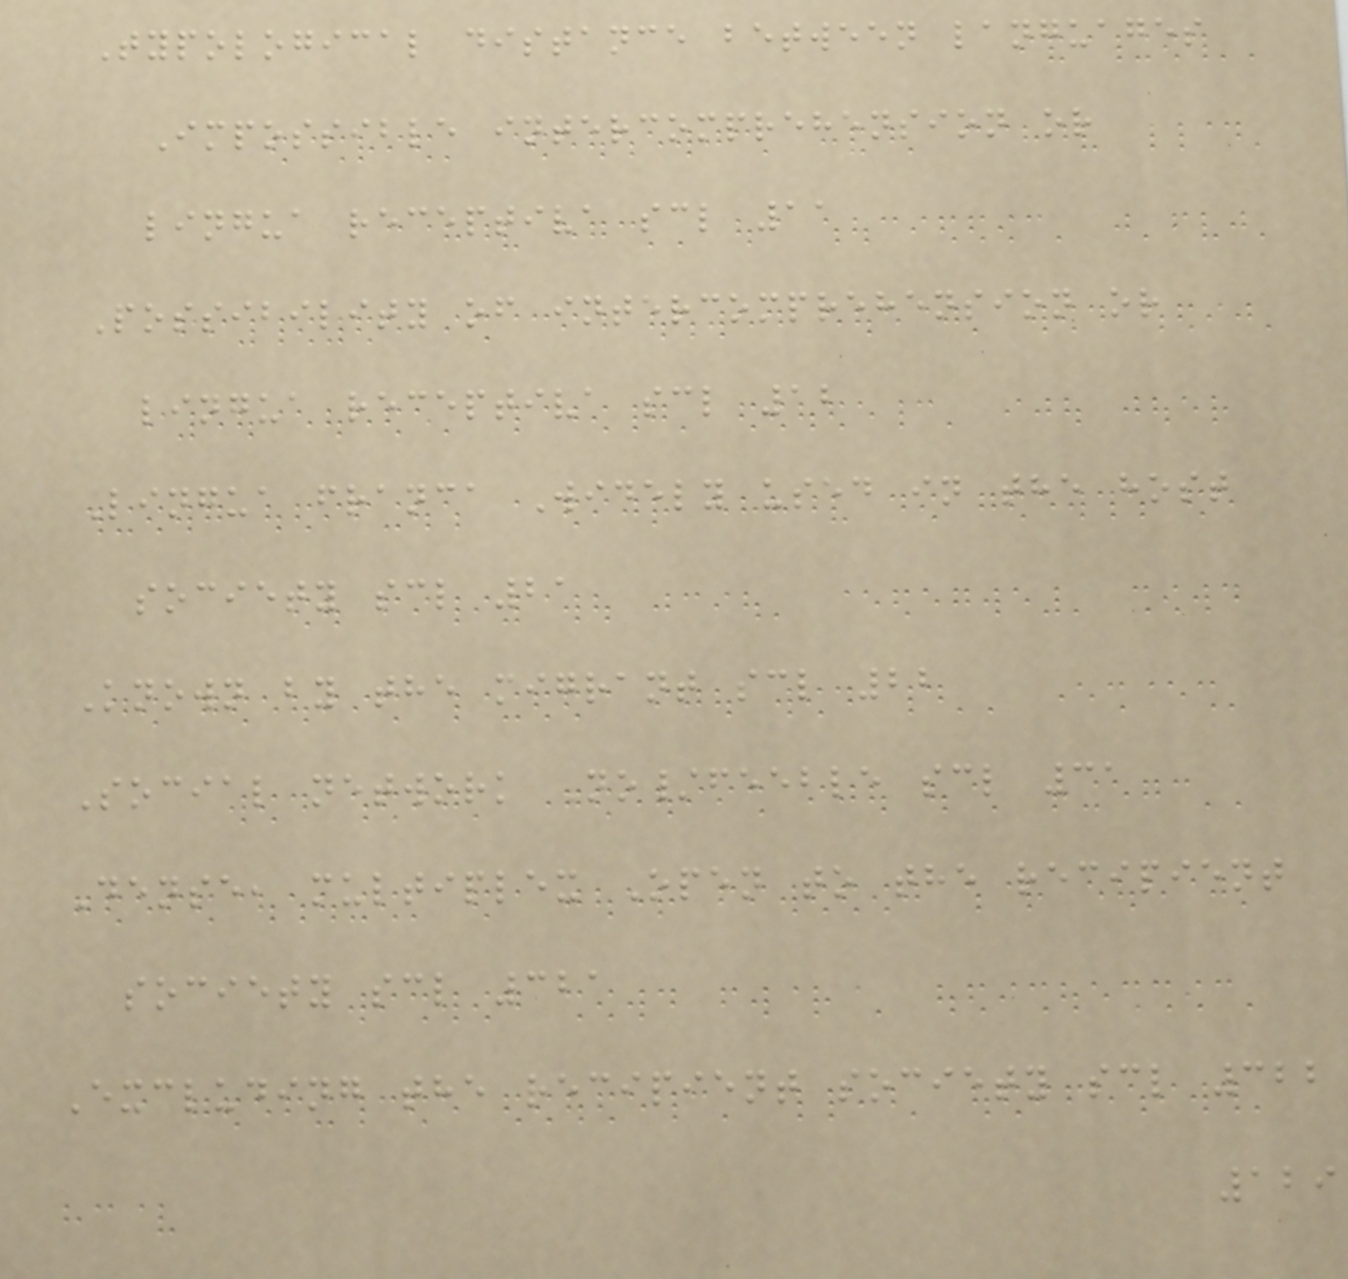Typological distance between languages
Impossible intercomprehension or
lingua receptiva scl 11
Possibility of intercomprehension or
lingua receptiva scl 12
Lingua franca Widely used in the host
society scl 21
Known by the migrant scl 22
Social network No/feeble scl 31
Dense, multiplex Open to the recipient
society scl 321
Excluding the recipient society scl 322
129
